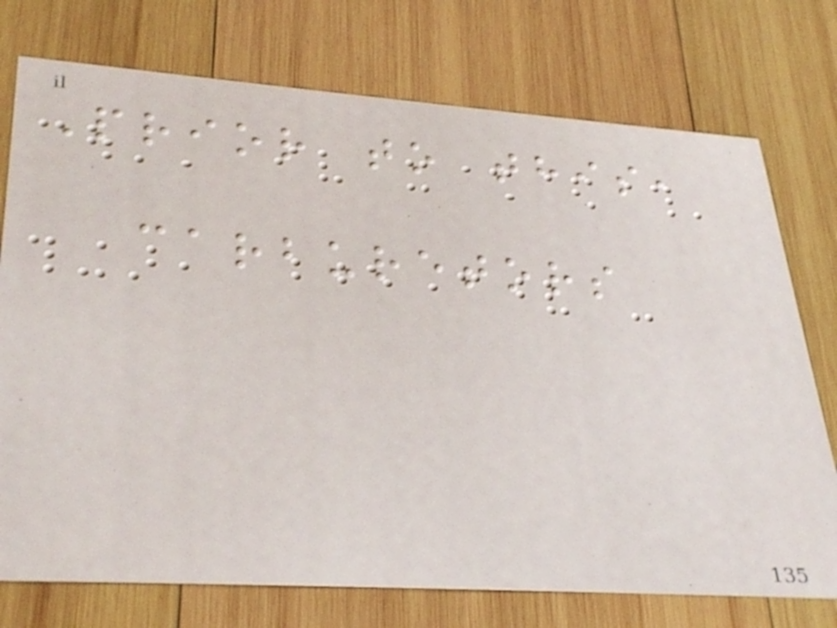Prior to this,
carburetors
